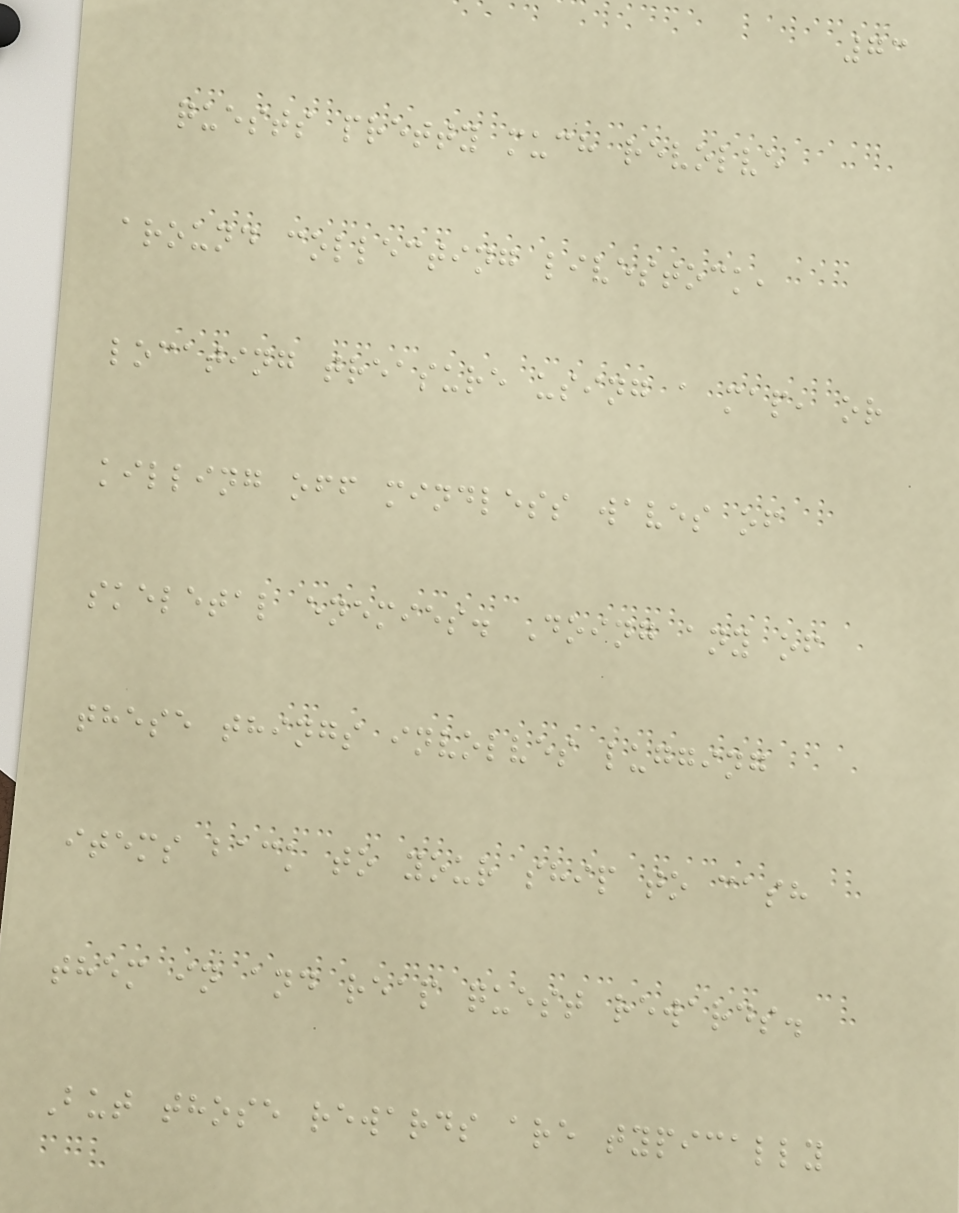73
quests pretty much revolve
around collecting livestock,
locating treasure using a map, or
killing off mindless waves of
skeletal enemies. Doing any of
these things involves lugging
items back to your ship to cash
them in and reap quest rewards.
But those rewards are typically
